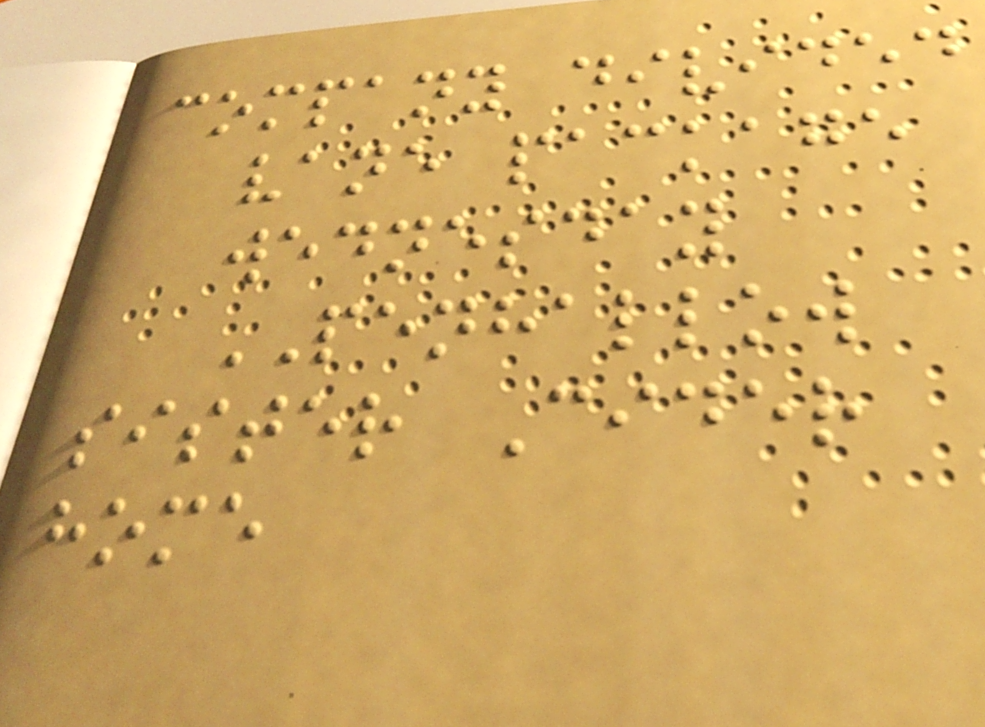company divided
vane package
wednesday
PENHALLOW
sister Cider
home
